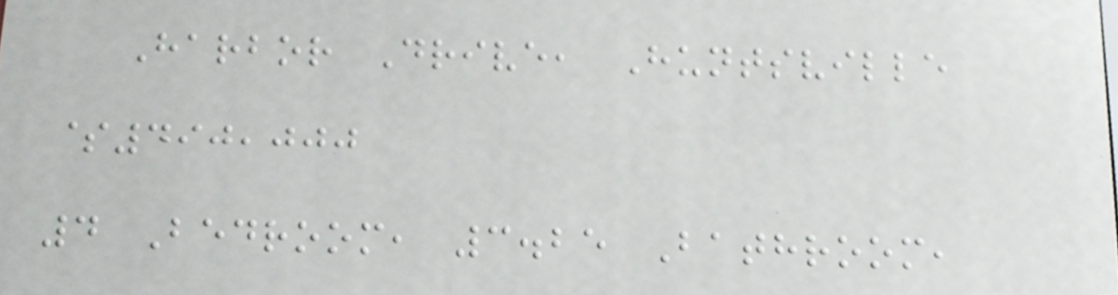Harbor Drive, Huntsville
$490,000
4 Bedroom, 3.25 Bathroom,
